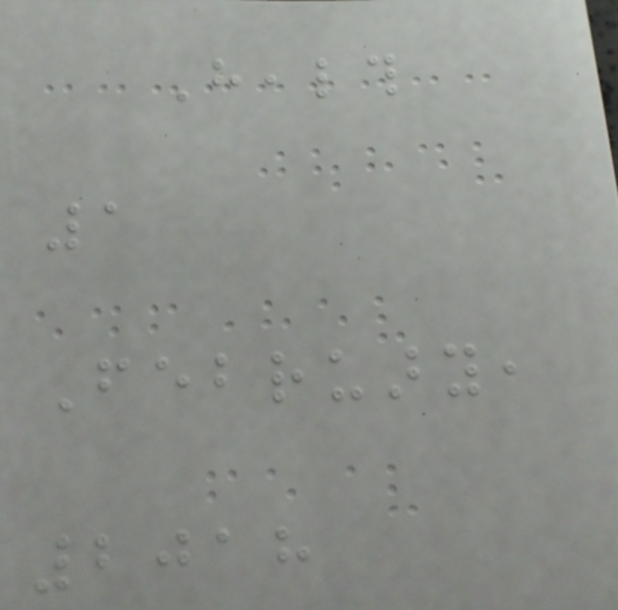Health
1
February,
2018
